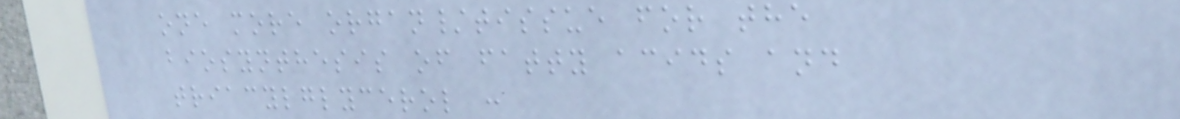one more organ/tissue for the
biosynthesis of fatty acids and
triacylglycerol :
